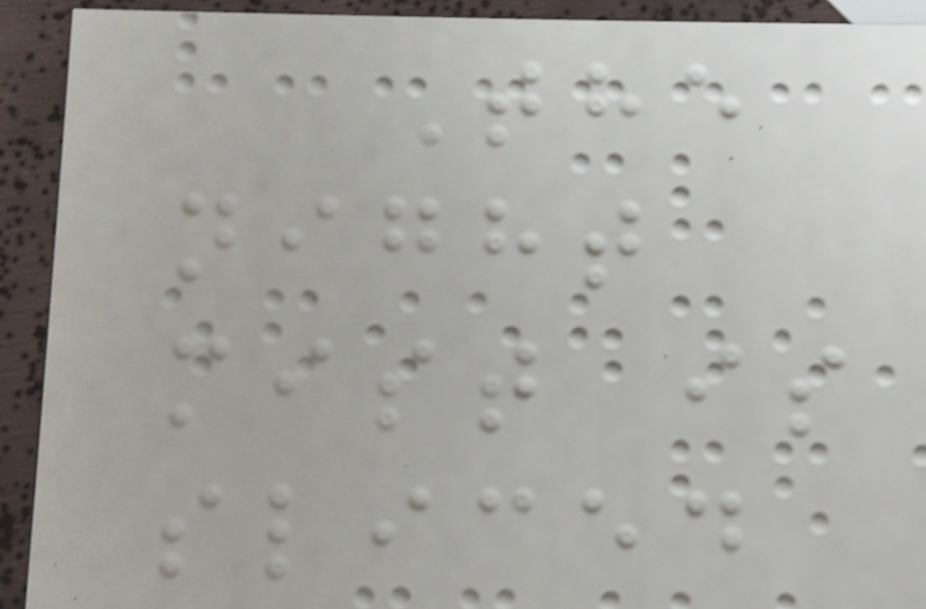The
night
mist is
sliced
